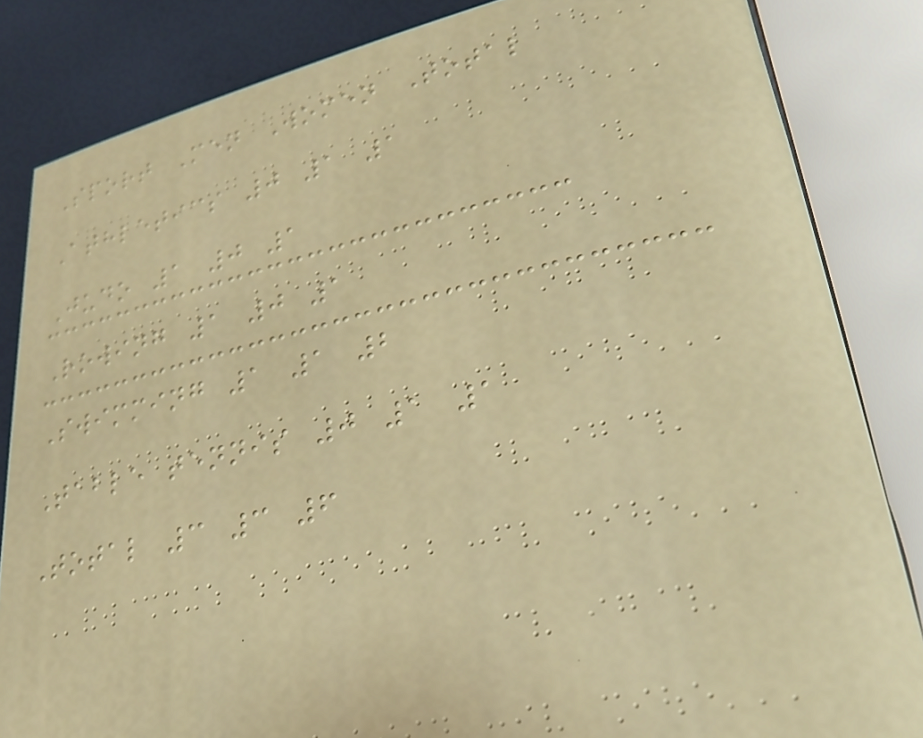Sport Men Women Total
Athletics 0 1 1
Judo 1 0 1
Rowing 1 0 1
Swimming 1 1 2
Table tennis 0 1 1
Total 3 3 6
